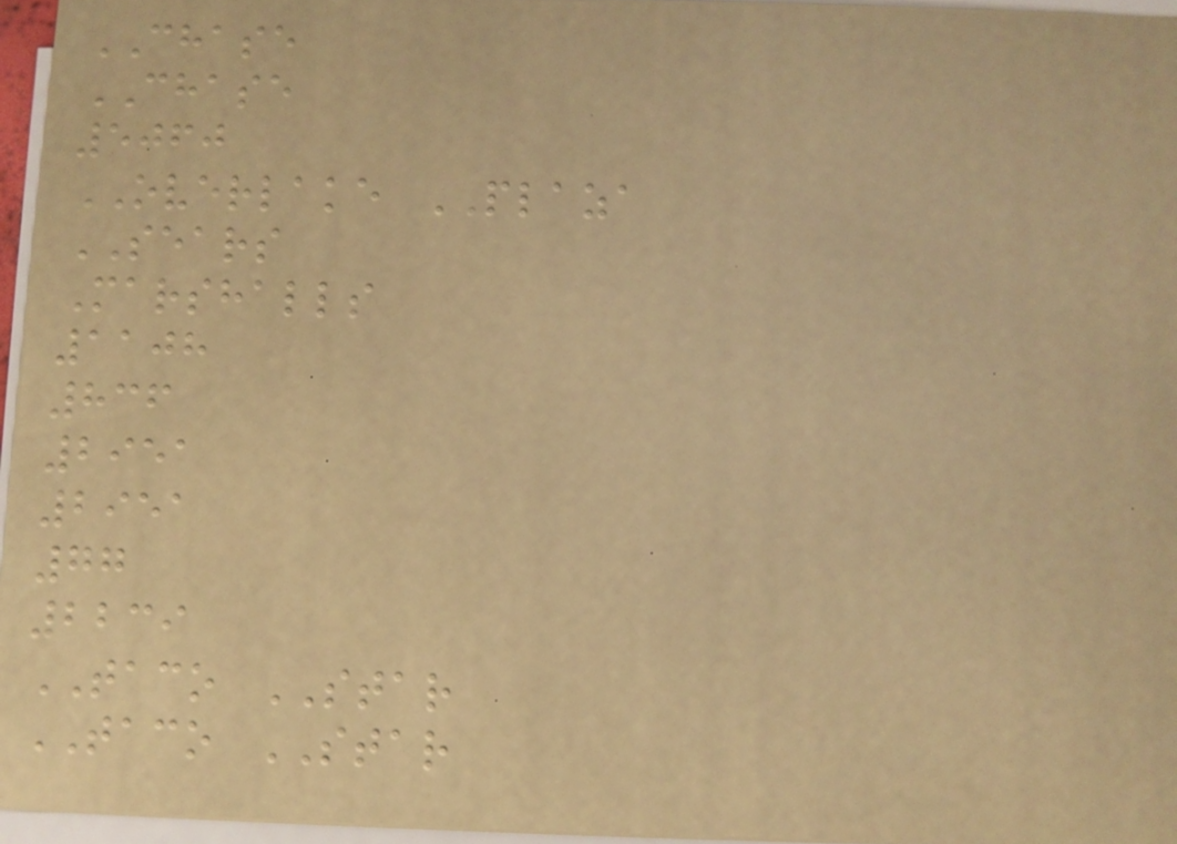CHASE
CHASE
5060
OVERLAKE PLAZA
SEARS
Marshalls
1108
836
2951
2951
77
2239
TACO STAR
TACO STAR
